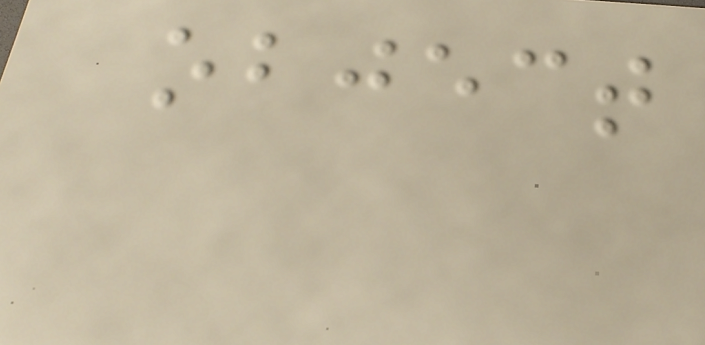object
